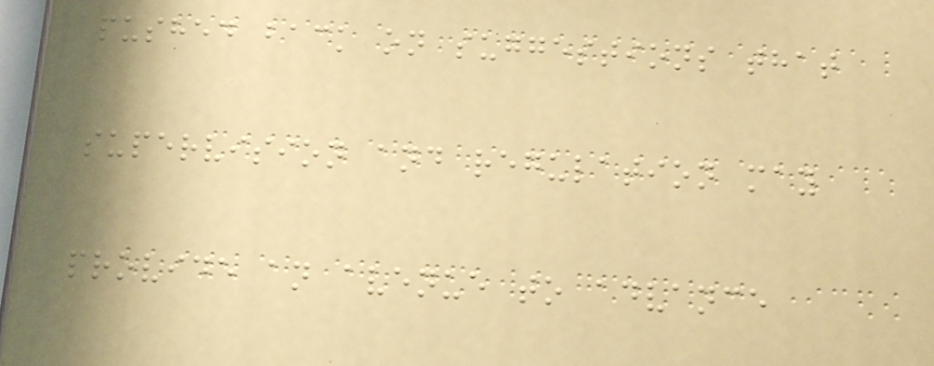pushed back on suggestions that
supervision and regulation may
provide an avenue to advance
